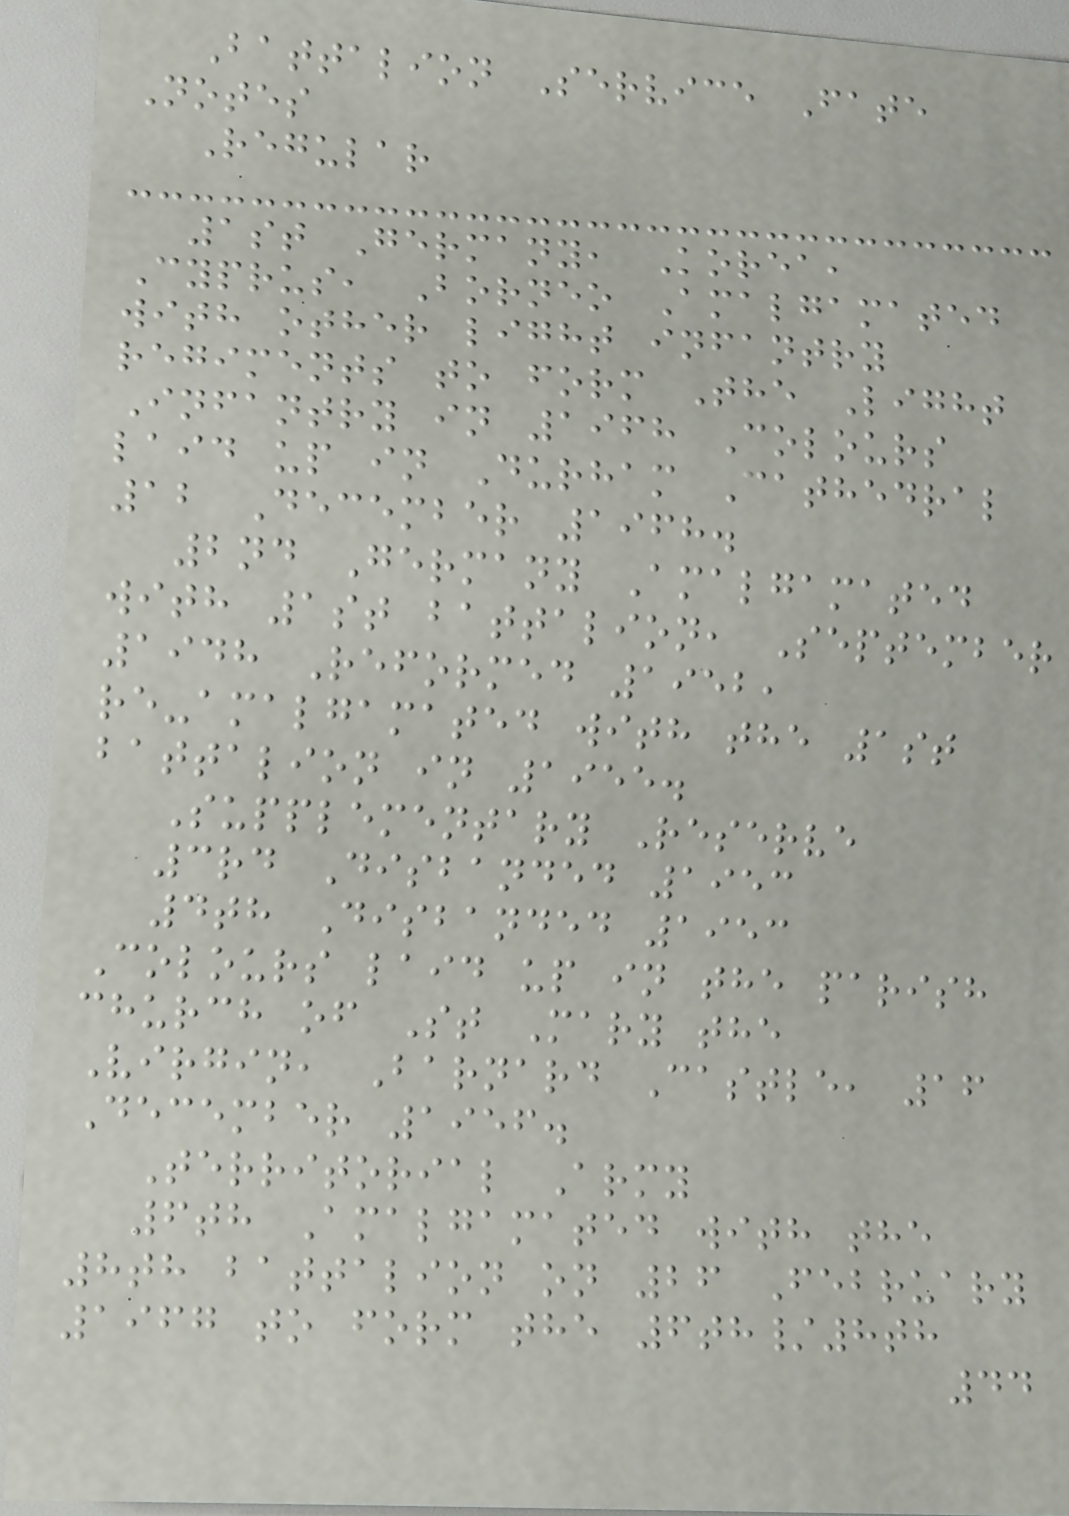Battalion Service Fate
Notes
Regular
1st Germany, Korea,
Cyprus, Borneo Amalgamated
with other light infantry
regiments to form The Light
Infantry in 1968 Colours
laid up in Durham Cathedral
12 December 1968.
2nd Germany Amalgamated
with 1st battalion, September
1948 Reformed 1952,
re-amalgamated with the 1st
battalion in 1955.
Supplementary Reserve
3rd Disbanded 1953
4th Disbanded 1953
Colours laid up in the parish
church of St Mary the
Virgin, Barnard Castle, 16
December 1956.
Territorial Army
6th Amalgamated with the
8th battalion on 26 February
1967 to form the 6th/8th
44
